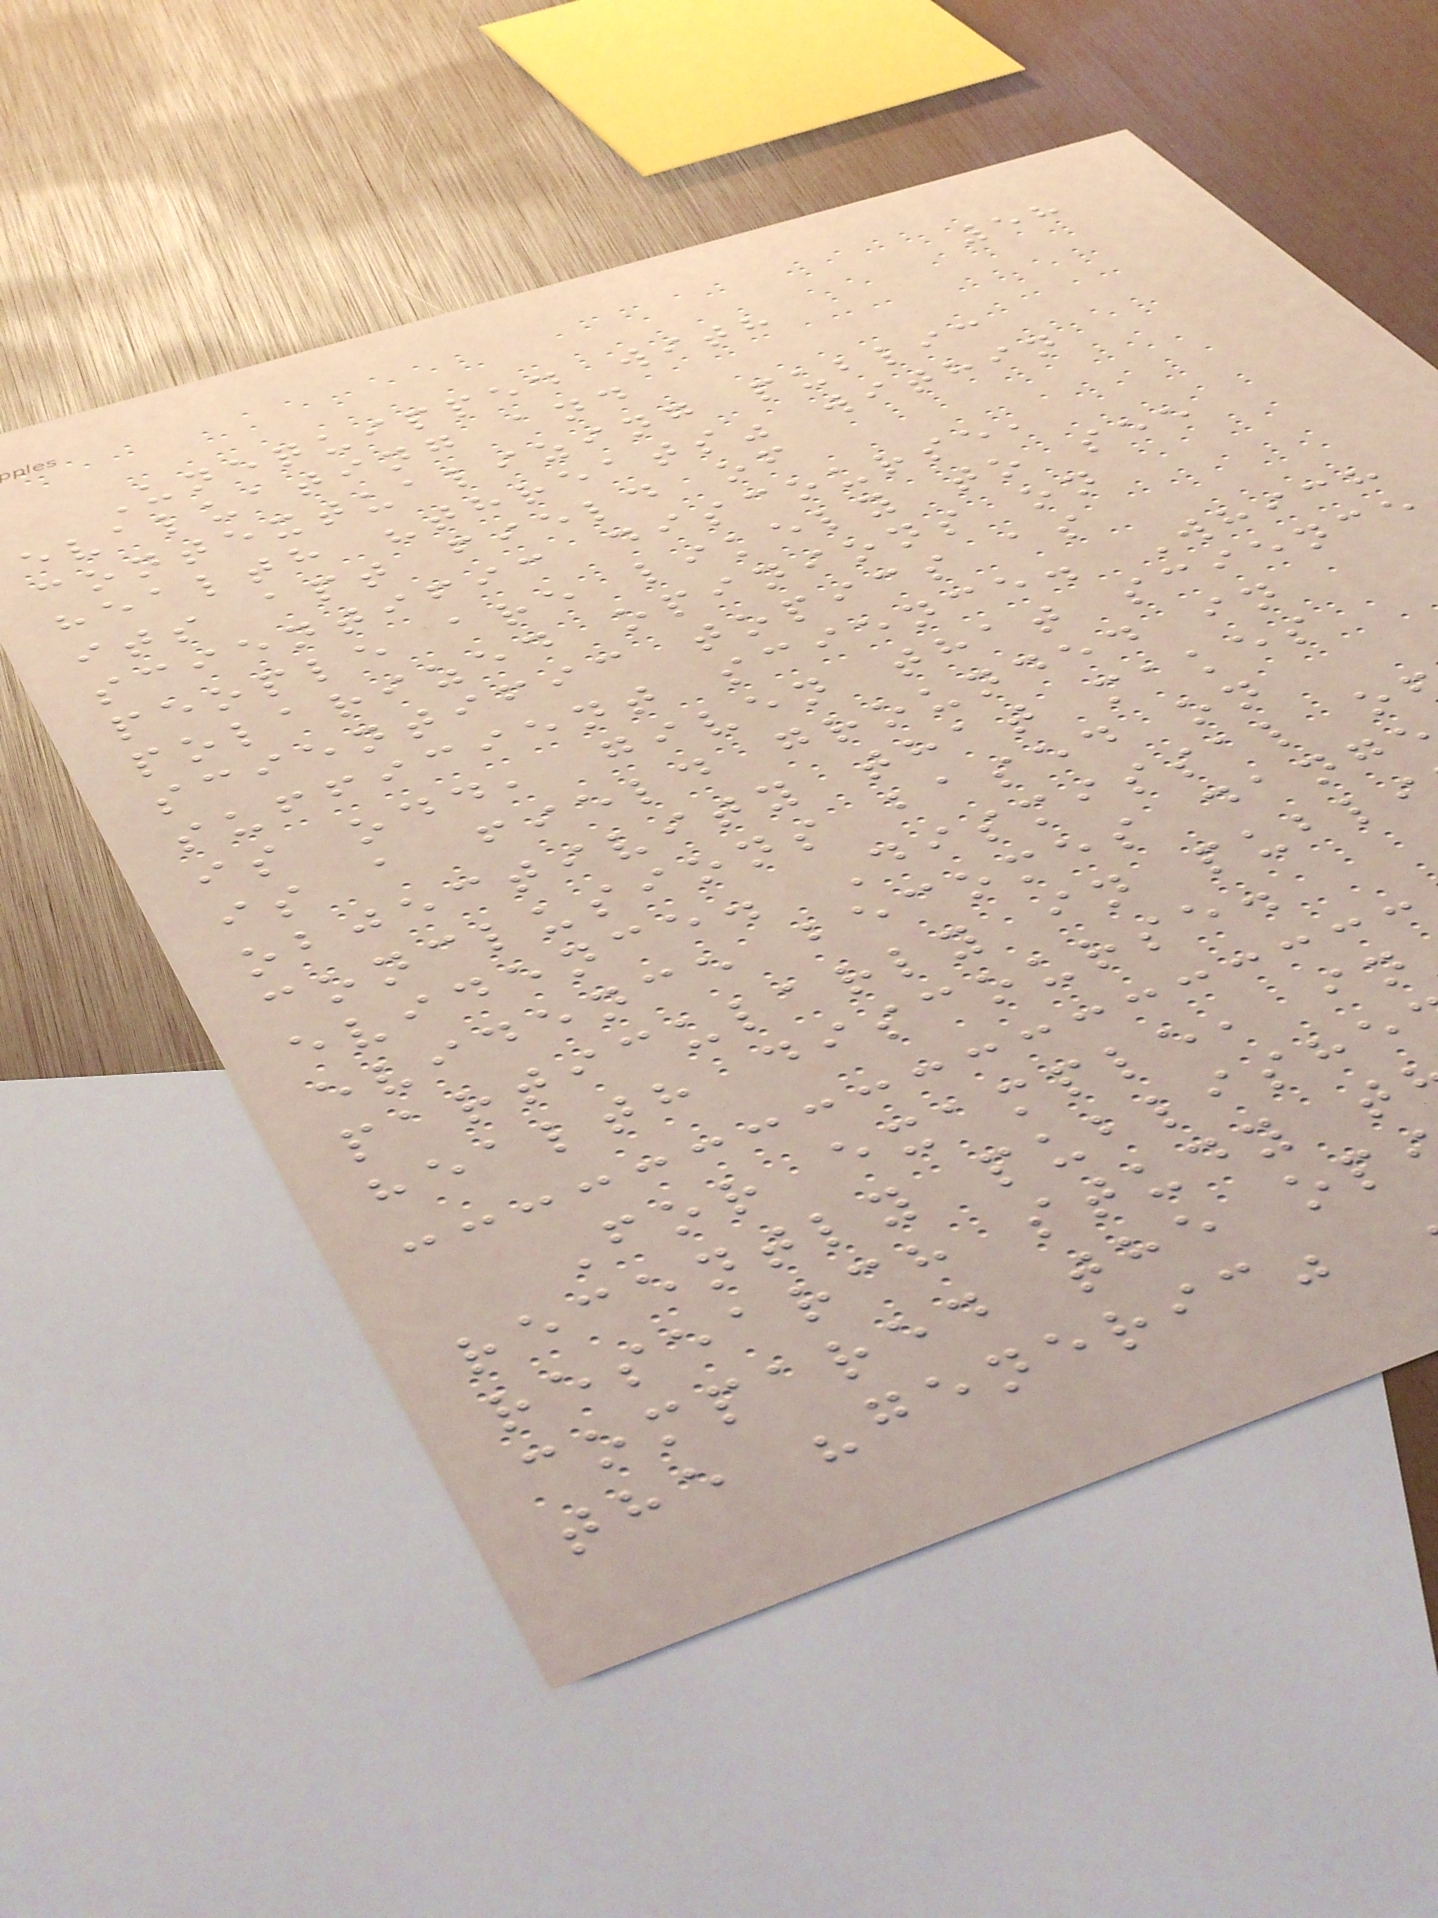58
Unequipped with
evaluating and
contextualizing public
health "threats" within
its apt field of
scientific discourse,
people are likely to see
polarized opinions on
scientific topics as
sufficient science. Which
is odd, given that science
is a field grounded in
objectivity that makes
conclusions based on
evidence. Dismissal o
evidence becomes dang
particularly in publi
health discourse.
For example, in
recently publishe
research study t
compared the op
the "generic"
